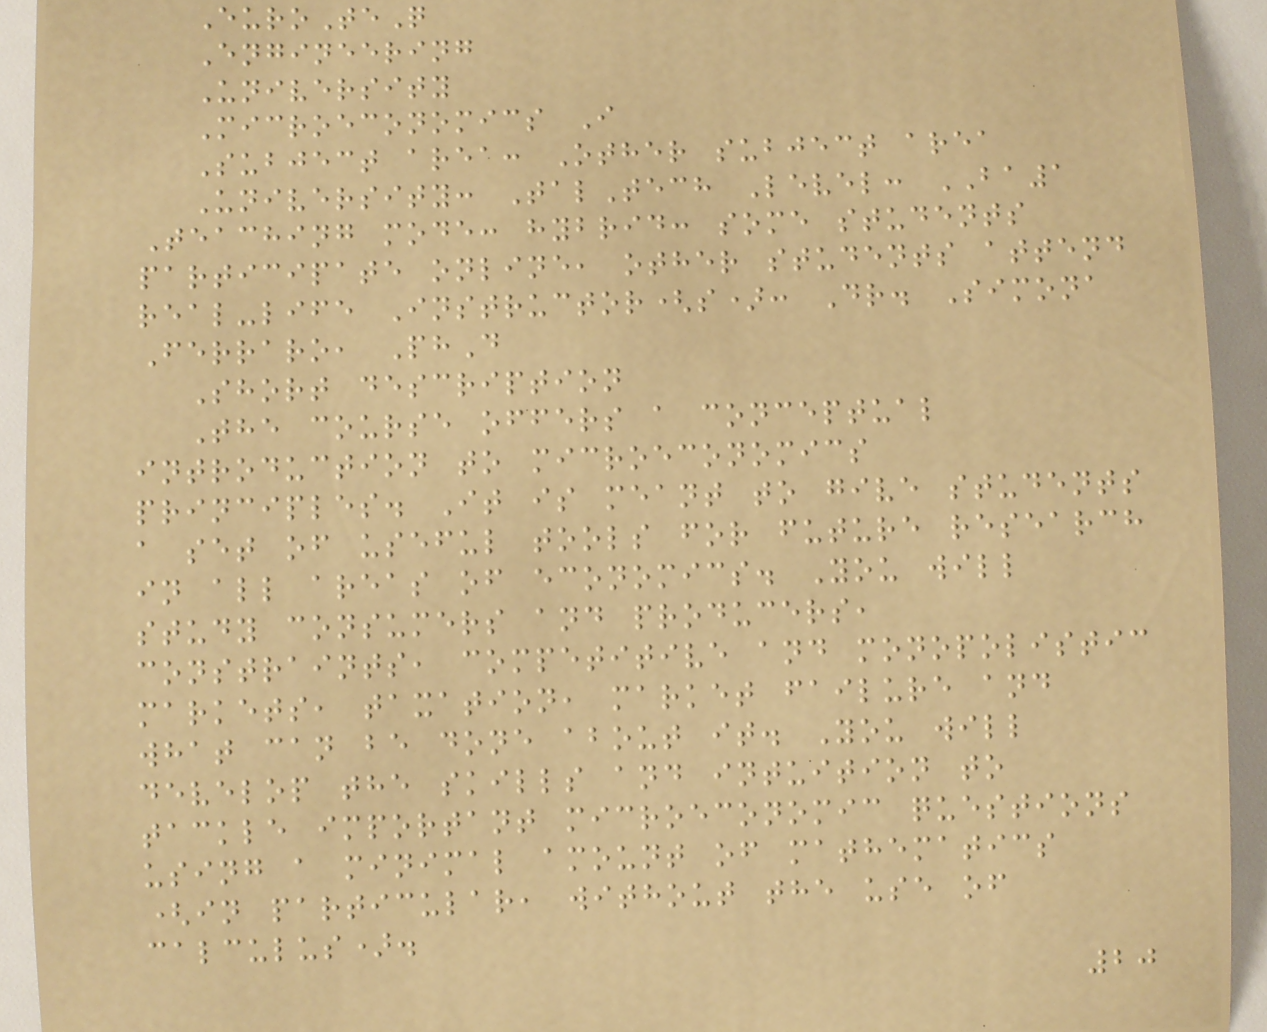EuroTeQ
Engineering
University
Microeconomics I
Subject area: Other subject area
University: TalTech Level: BA1
Teaching mode: hybrid: some students
participate online, other students attend
real-life Instructor(s): Dr. Simona
Ferraro, PhD
Short description
The course offers a conceptual
introduction to microeconomics
principles. It is meant to give students
a set of useful tools for future research
in all areas of economics. You will
study consumers and producers,
constraints, competitive and monopolistic
markets, taxation, market failure and
what can be done about it. You will
develop the skills and intuition to
tackle important microeconomic questions
using a minimal amount of mathematics
(in particular, without the use of
calculus).
20
